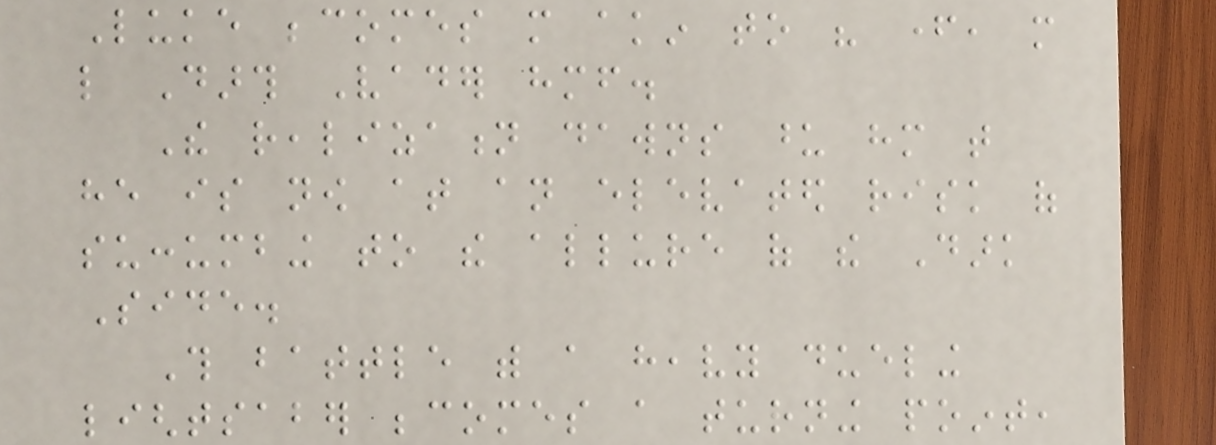Luke becomes more akin to his father, more
like Darth Vader himself.
The realization dawns upon him that
he is now at an elevated risk of
succumbing to the allure of the Dark
Side.
This battle with a heavy dueling
lightsaber becomes a turning point,
